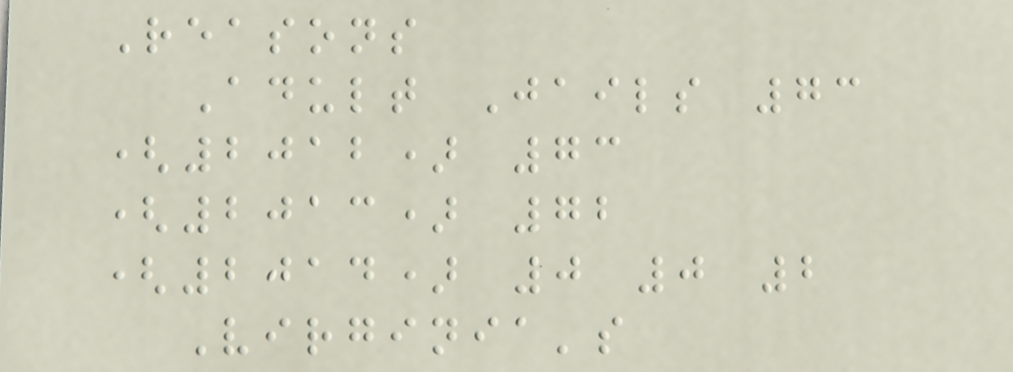Reasons
Adult Jails 73
(2012) 73
(2013) 72
(2014) 0 0 2
Virginia's
